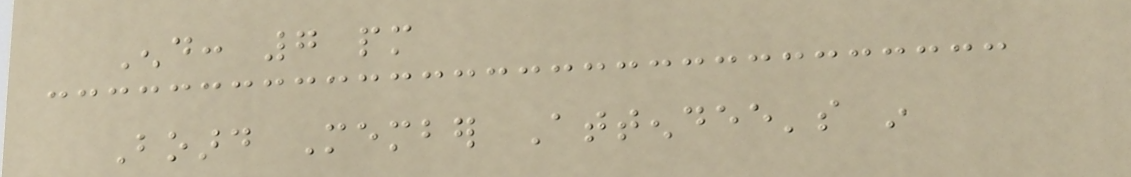End: 7 pm
Board Member Attendee's in
